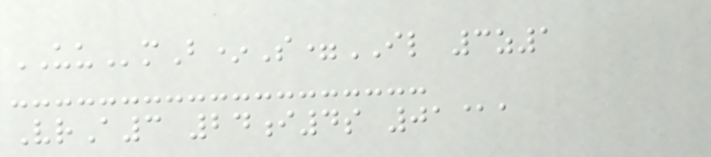UUmB*S=IL 3z1
VrA3 24i4s 01@a
